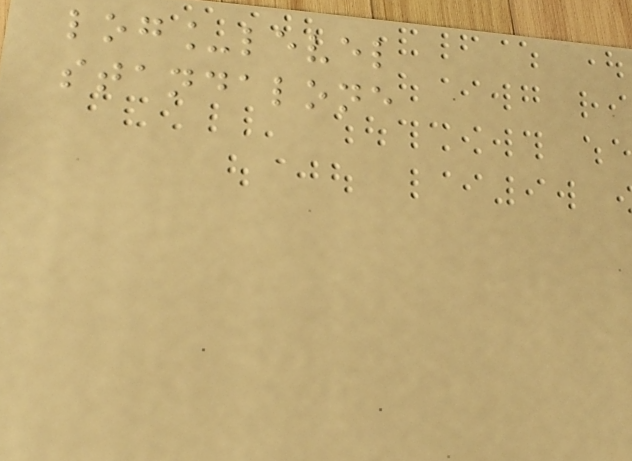log_level
standalone
